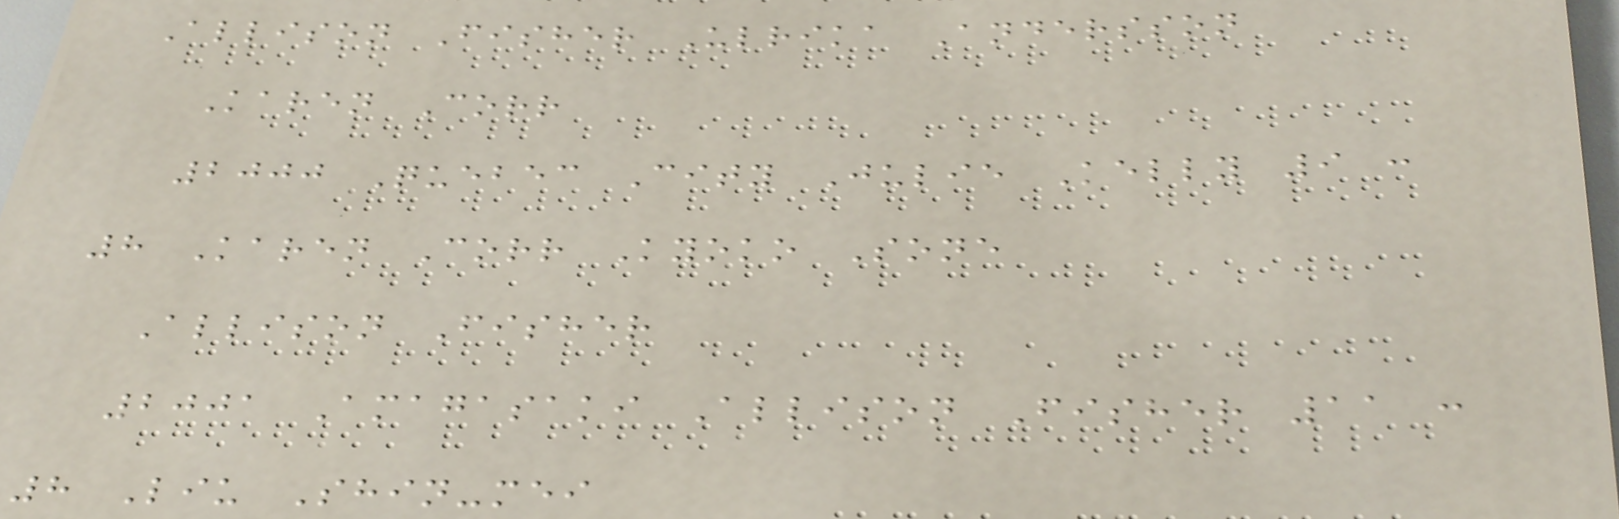Allison Fisher Ulrika Andersson
Karen Corr
2000 Quebec City Julie Kelly 9 :
8 Karen Corr Kyoko Sone
Allison Fisher
2001 Amagasaki Allison Fisher 11 :
8 Liu Shin-mei
